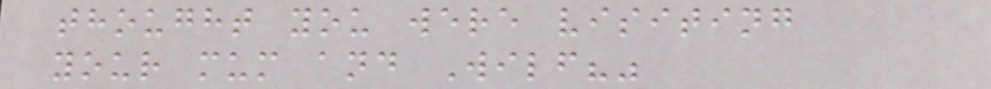thought you were visiting
your mum and Wilf?"
